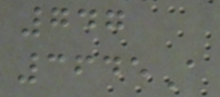747
3645A
